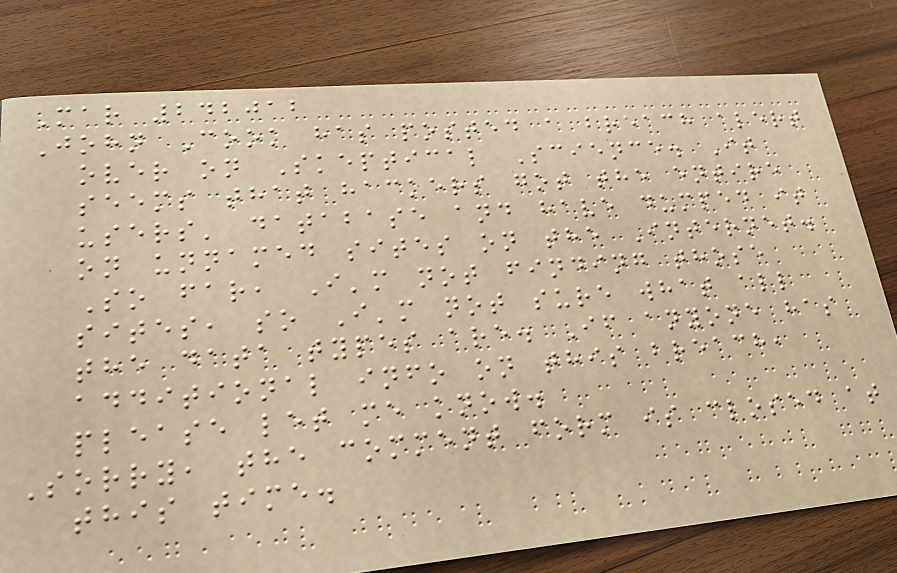Mar 242012
John Cook has posted a breach alert
over on Skeptical Science. It
seems that hackers got the entire
users' database and have dumped it
on unnamed sites on the Internet.
So far, I'm not finding those
sites, so I'm not sure what all
the data types are. If anyone has
additional info on this breach,
please let me know.
Sorry, the comment form is closed at
this time.
